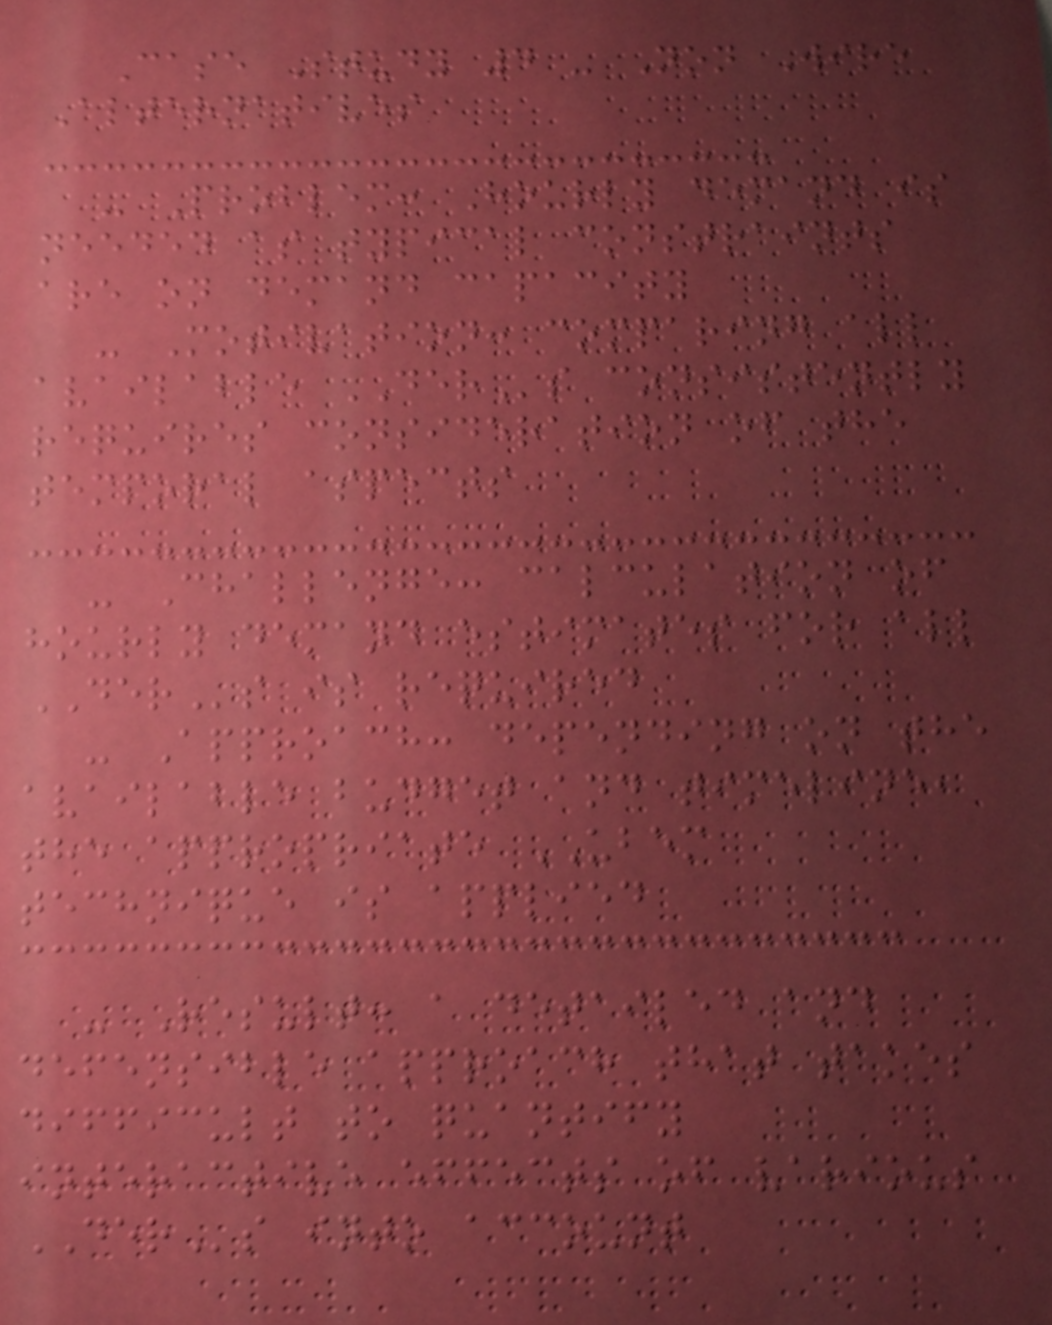Case Study 4 - Non Wire
Alternatives
- Problem: Hourly demand is
needed as typical constraints
are on demand capacity
- Motivation: comparing all
available DERs consistently
requires consideration of the
temporal aspects
- Challenge: calculation of
hourly demand estimates for all
DERs is required
- Approach: depending on the
available budget and timeline,
the appropriate UBEM
technique is applied
- Result: a detailed and
defensible approach that takes
difficult to quantify
interactive effects of various
DERs into account
